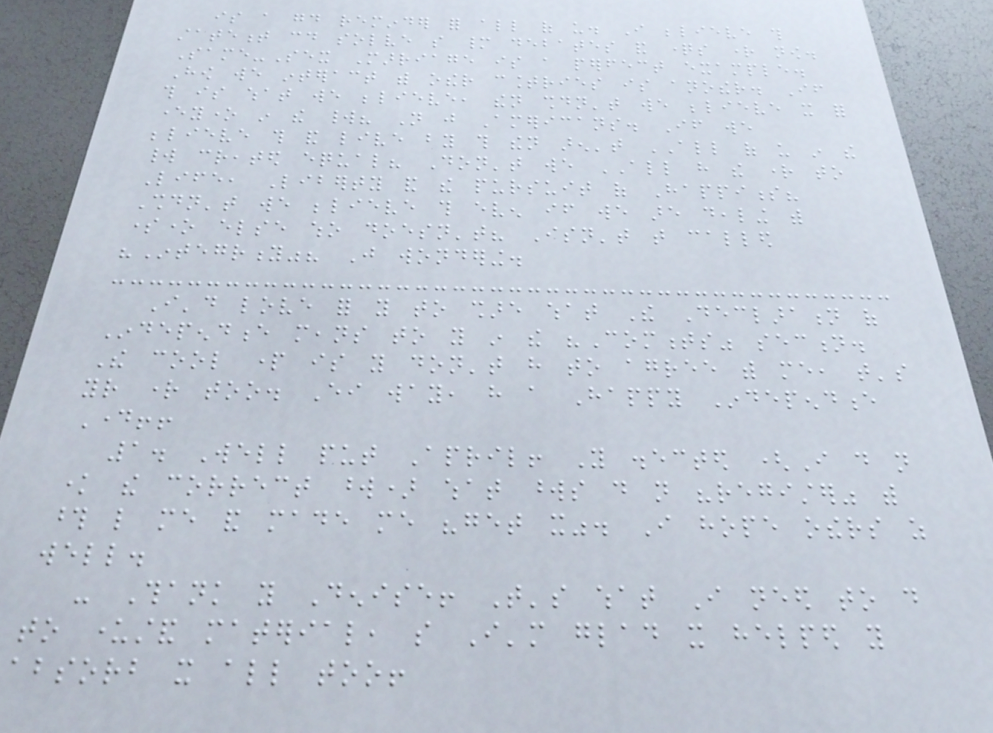is a good reminder for all of us. I believe this
statement could solve so many debates and questions right now.
Same-Sex Marriage is a perfect example.
How we interact with other countries is another. If
this is what we believe, then shouldn't we believe it for
everyone in the world? Not just Americans. If we
believe this and live by this then aren't ALL of us in the
world created equal? Don't we ALL have the right to
Life, Liberty and the pursuit of Happiness?
Shouldn't we believe this even if we are dealing with
someone else who doesn't? Isn't that called
"Integrity"? Just wondering.
I'd love for you to share what The Declaration of
Independence means to you in the "Comments" section.
The cool part is you don't have to agree with me, that's
your right too. Either way, have a Happy Independence
Day!!
1. Well put April! You disected (I do not
know the correct word) what words do not "register" with
those like me and made me "get it". I hope others as
well.
- Thank you Denise! That's what I need to do
to understand material, so I'm glad it helped you
absorb it all too!
